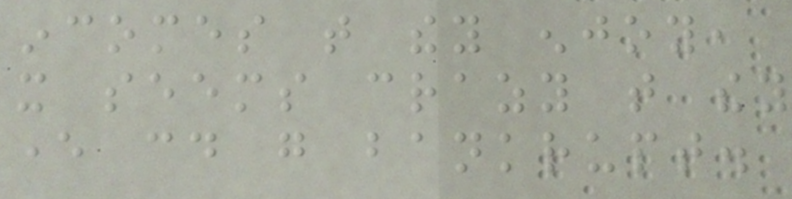incomes that they enjoy,
it seems crazy that they
ever could go bankrupt.
